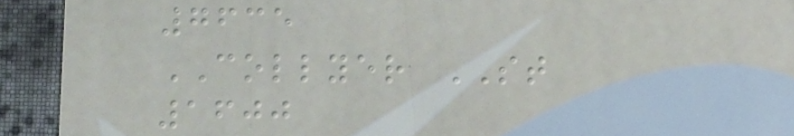7635
COLLYER ST
1600
